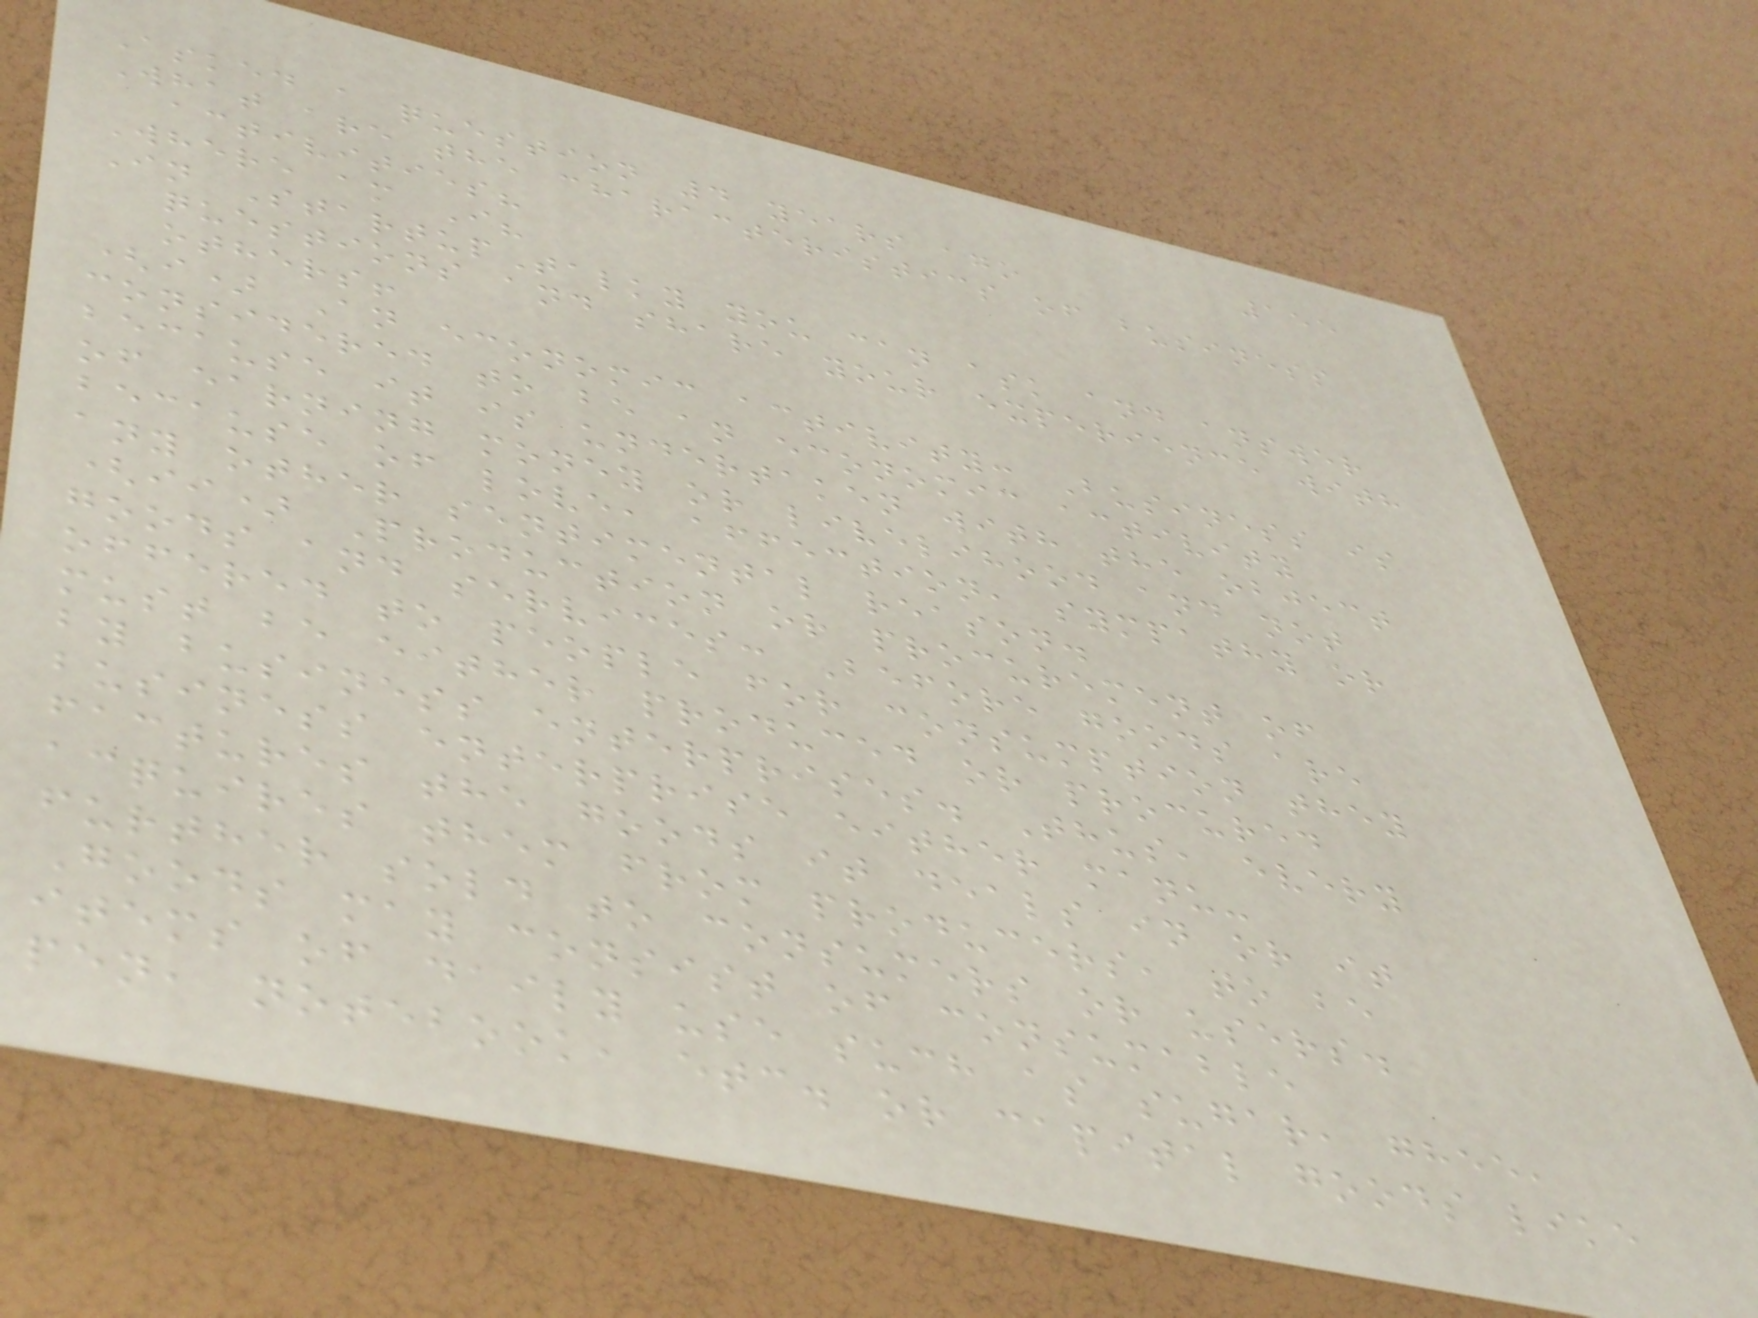155
Asked a question 4 years ago
What are the characteristics of business
activities?
Where am I?
In StartupTalky you can ask and answer
questions and share your experience with
others!
(i) An economic activity: Business is
considered to be an economic activity
because it is undertaken with the object
of earning money or livelihood and not
because of love, affection, sympathy or
any other sentimental reason.
(ii) Production or procurement of
goods and services: Before goods are
offered to people for consumption they
must be either produced or procured
by business enterprises. Thus, every
business enterprise either manu-
factures the goods it deals in or it
acquires them from producers, to be
further sold to consumers or users.
Goods may consist of consumable
items of daily use such as sugar, ghee,
pen, notebook, etc. or capital goods like
